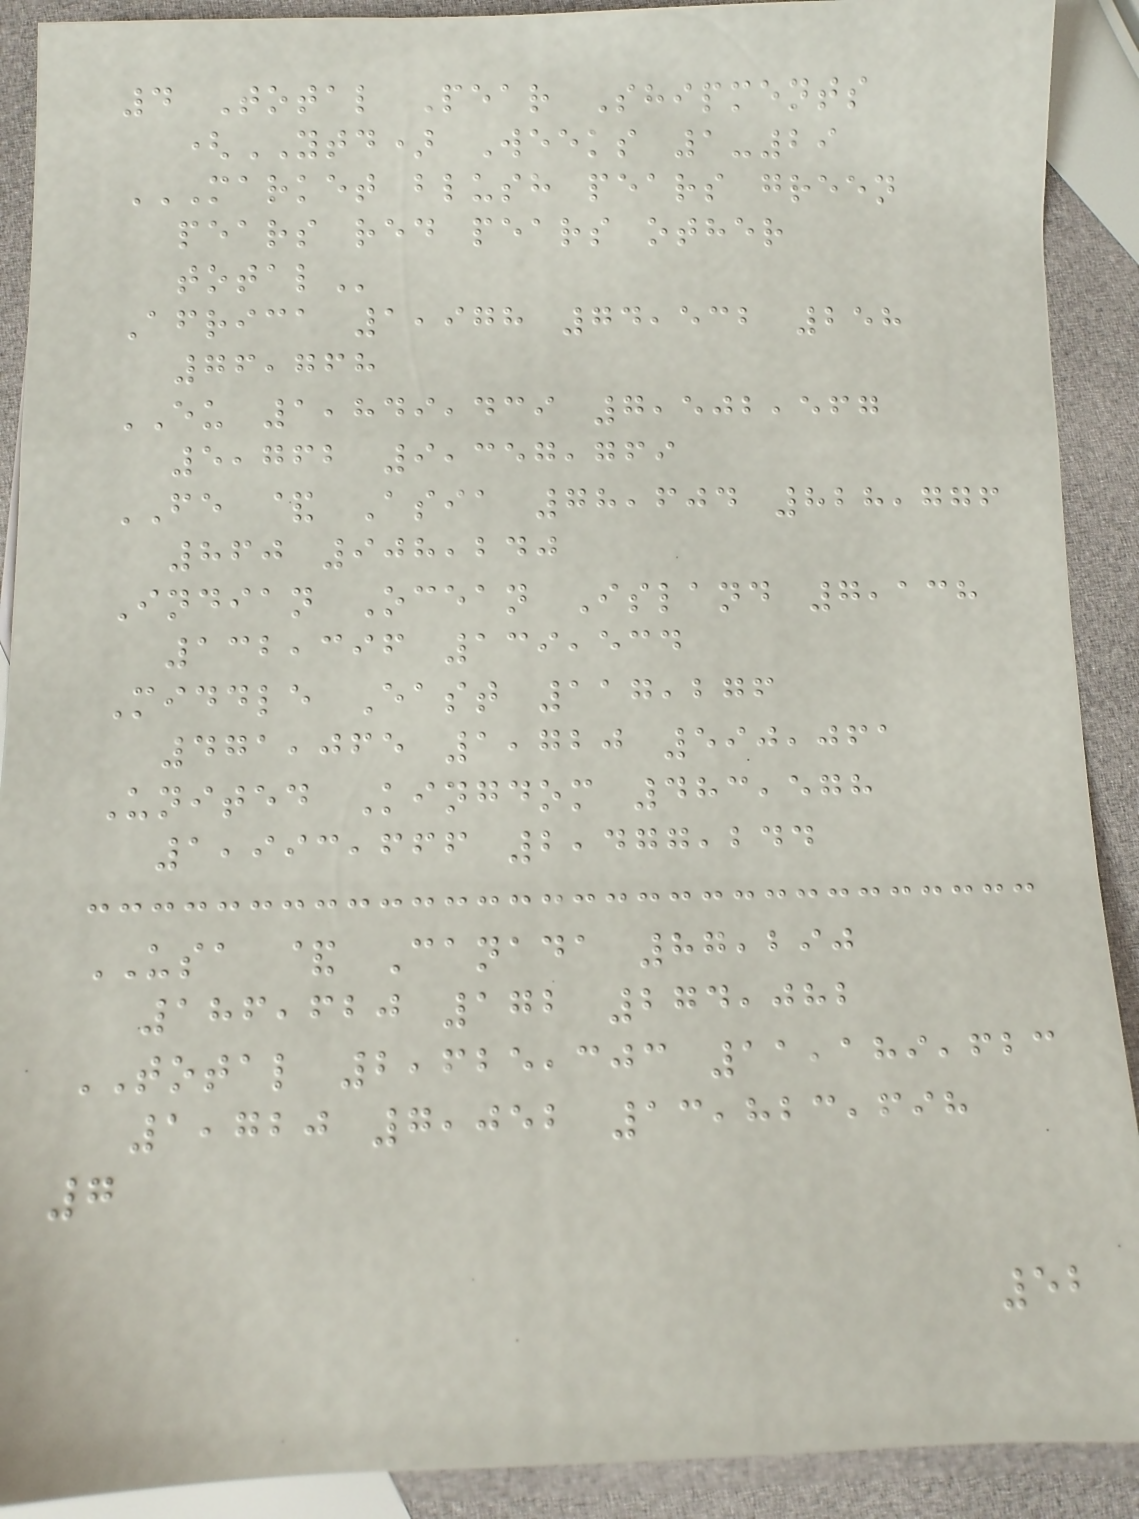4 Total Pear Shipments
(YTD) Weeks 1-29
MARKET BLUSH PEARS GREEN
PEARS RED PEARS OTHER
TOTAL
Africa 1,978 74,532 258
76,768
EU 1,849,439 7,502,567
5,762 9,357,769
FE & Asia 78,604 828,776
860 908,240
Indian Ocean Island 7,138
132,396 139,534
Middle East 117,276
471,065 1,720 590,061
United Kingdom 483,578
1,993,666 2,477,244
USA & Canada 87,290
186,620 172 274,082
TOTAL 2,625,303 11,189,623
1,720 7,052 13,823,698
7
52
